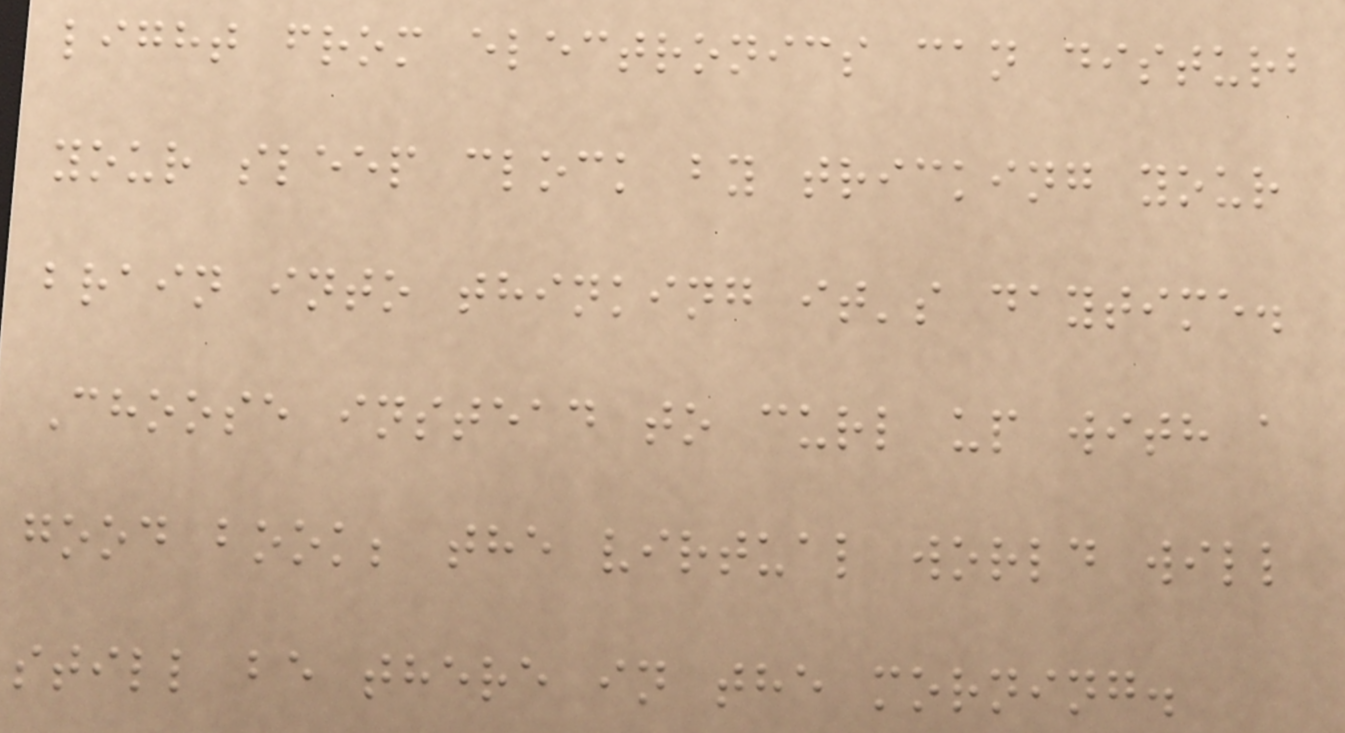light from electronics can disturb
your sleep clock by tricking your
brain into thinking it's daytime.
Choose instead to curl up with a
good book; the virtual world will
still be there in the morning.
